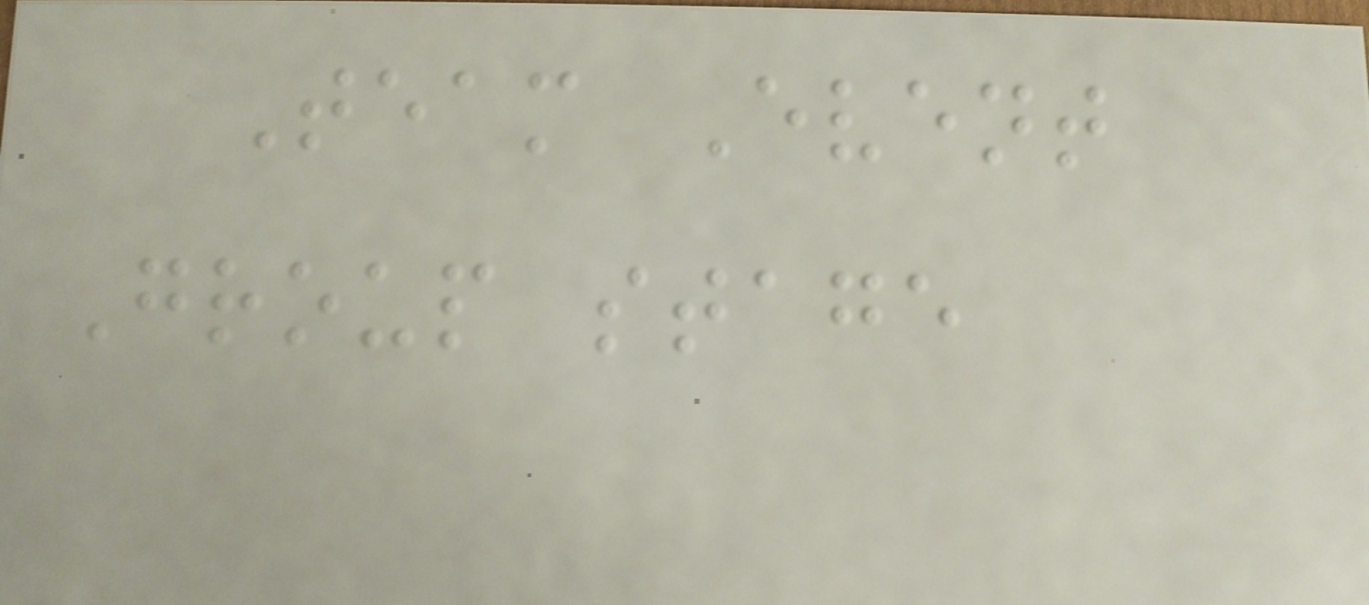Team Event
Group stage
